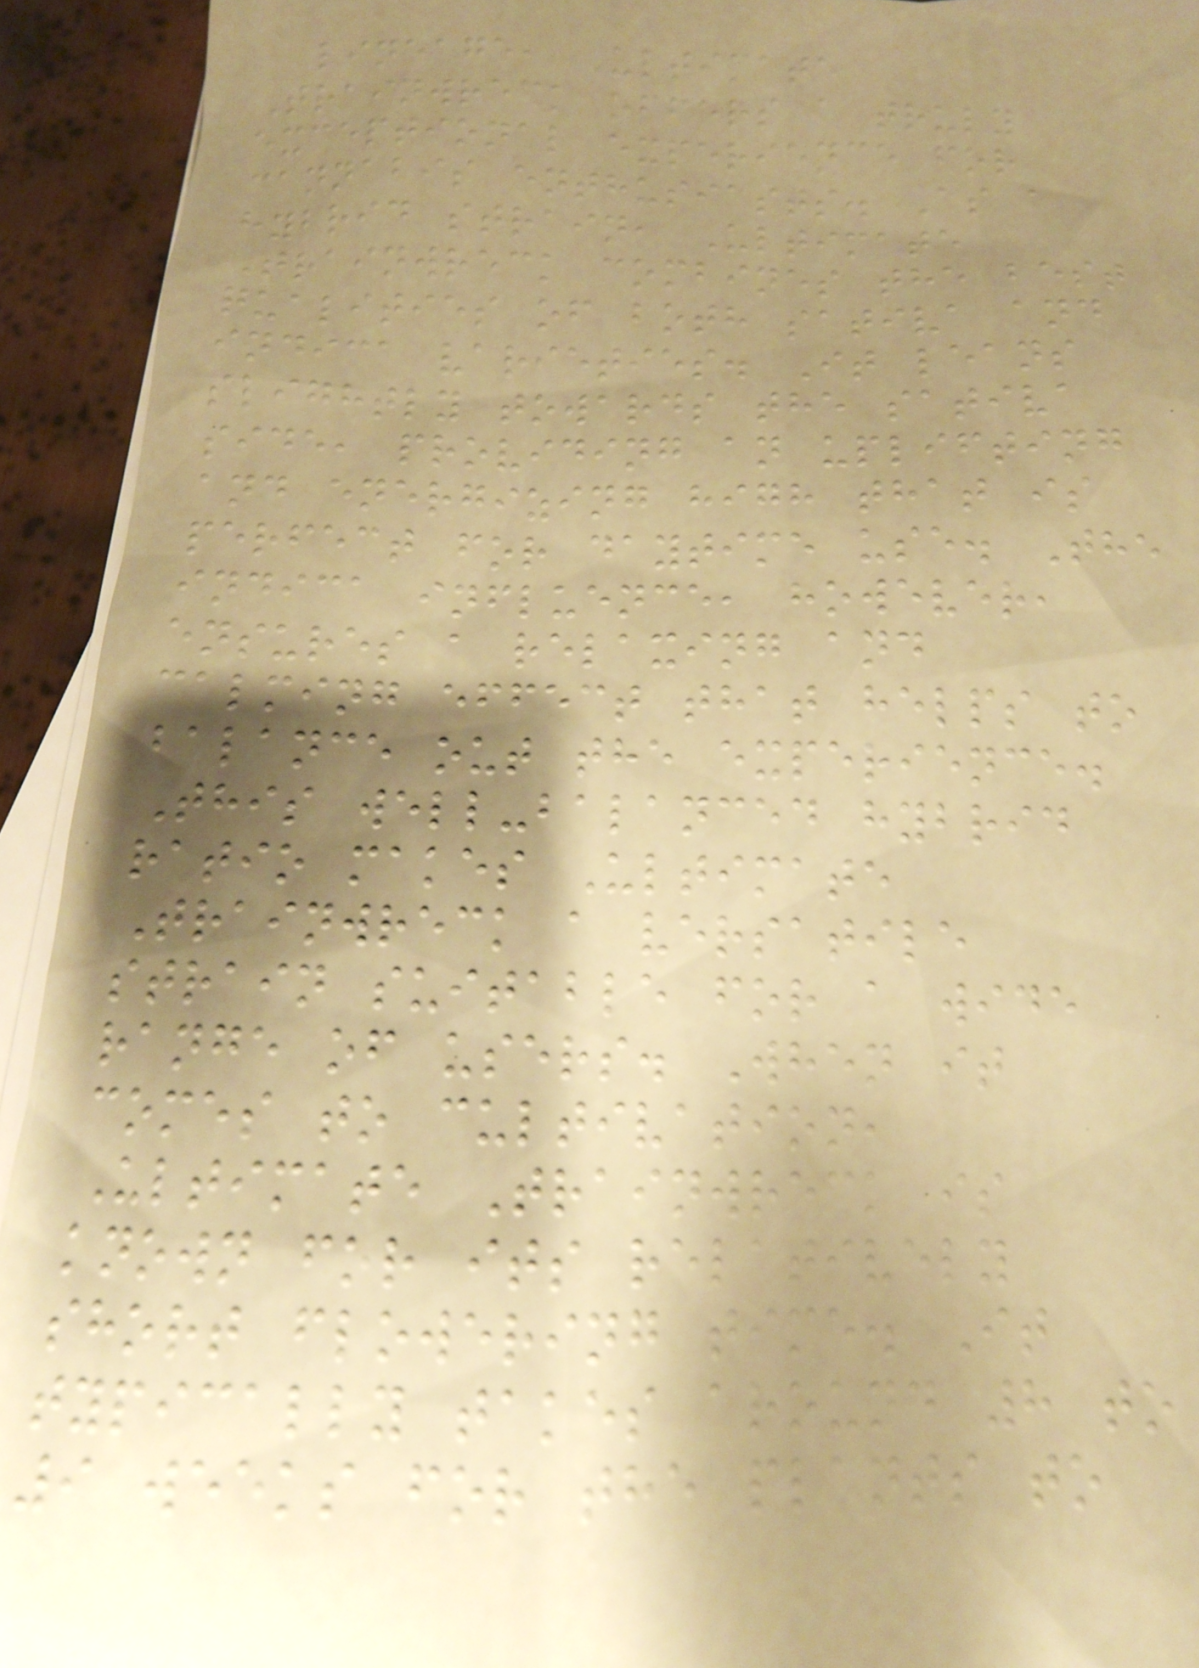lineage, Ultimate
Trainwreck offers a truly
exceptional experience for
cannabis enthusiasts. As a
hybrid strain, Ultimate
Trainwreck combines the best
qualities of both sativa and
indica varieties. It leans
slightly towards the sativa
side, providing an uplifting
and energizing high that is
perfect for daytime use. The
indica influence, however,
ensures a relaxing and
calming effect that helps to
balance out the experience.
This well-balanced hybrid
ratio makes Ultimate
Trainwreck a versatile
strain suitable for a wide
range of users. When it
comes to cultivation,
Ultimate Trainwreck is
known for its relatively
short flowering time. It
typically takes around 8 to
9 weeks for the plants to
